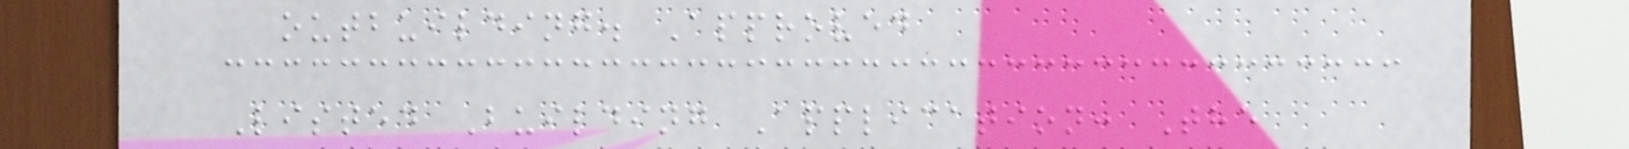outbuilding. Approved
Listed Building Application: The
